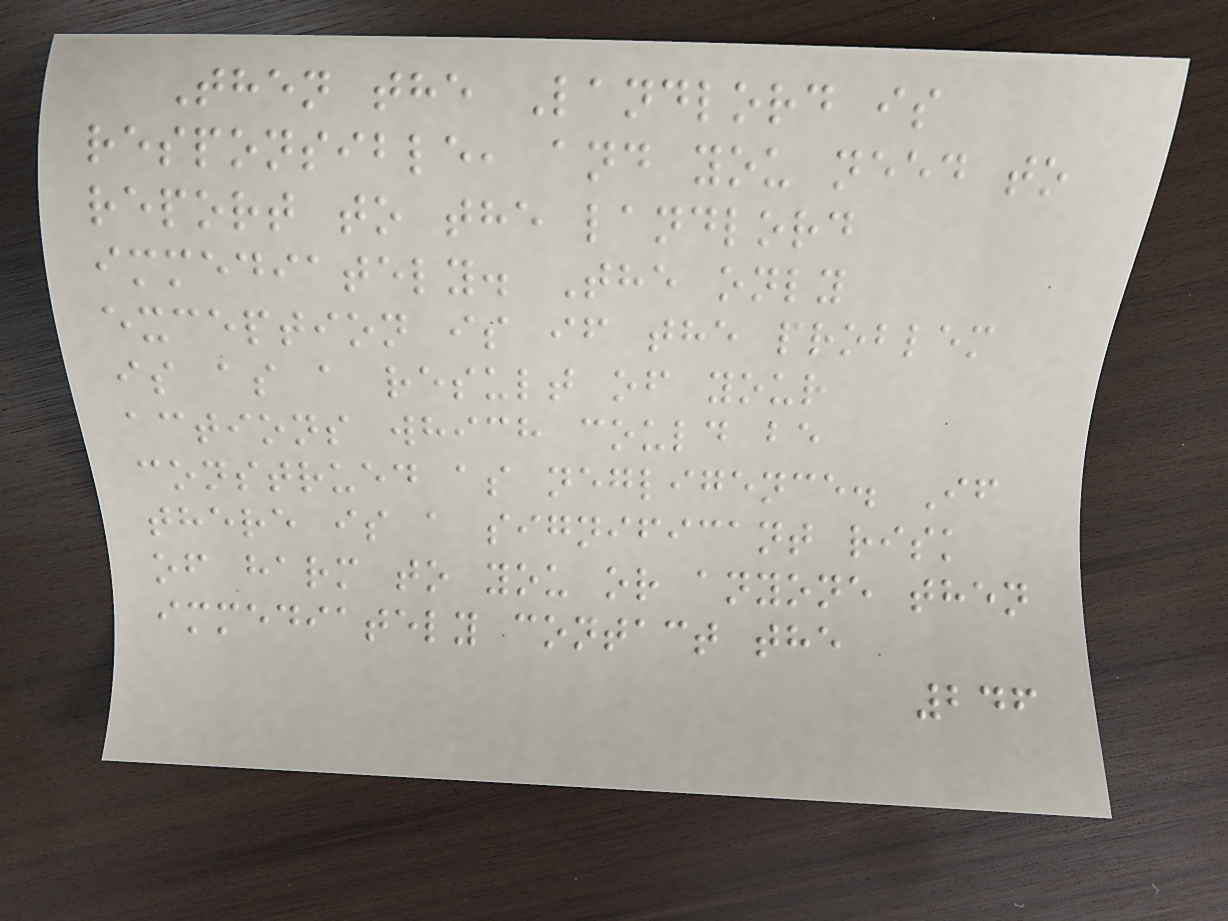Then the Landlord is
responsible, and you need to
report to the landlord
immediately. The only
exception is if the problem
is as a result of your
actions which could be
construed as negligence. If
there is a significant risk
of harm to you or anyone then
immediately contact the
246
